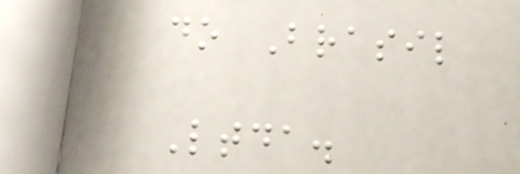do Brasil
Ltda.
